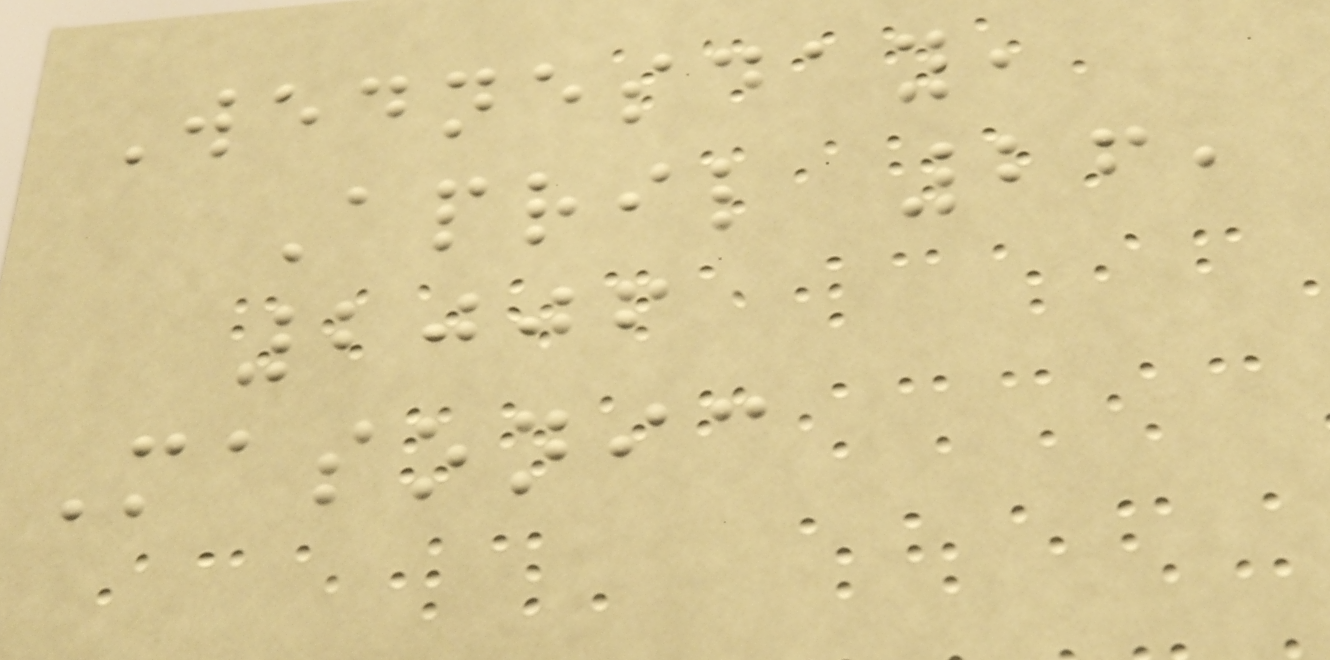Wednesday,
April 26,
2006
Masonic
